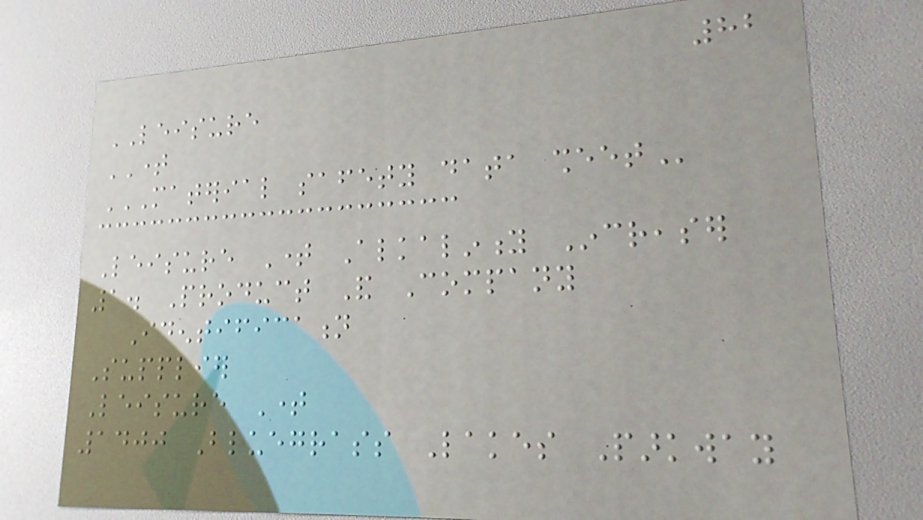82
LEISURE
TIME
MATERIAL SAFETY DATA SHEET
Leisure Time Alkalinity Increaser
1. Product And Company
Identification
Supplier
Leisure Time
1400 Bluegrass Lakes Parkway
